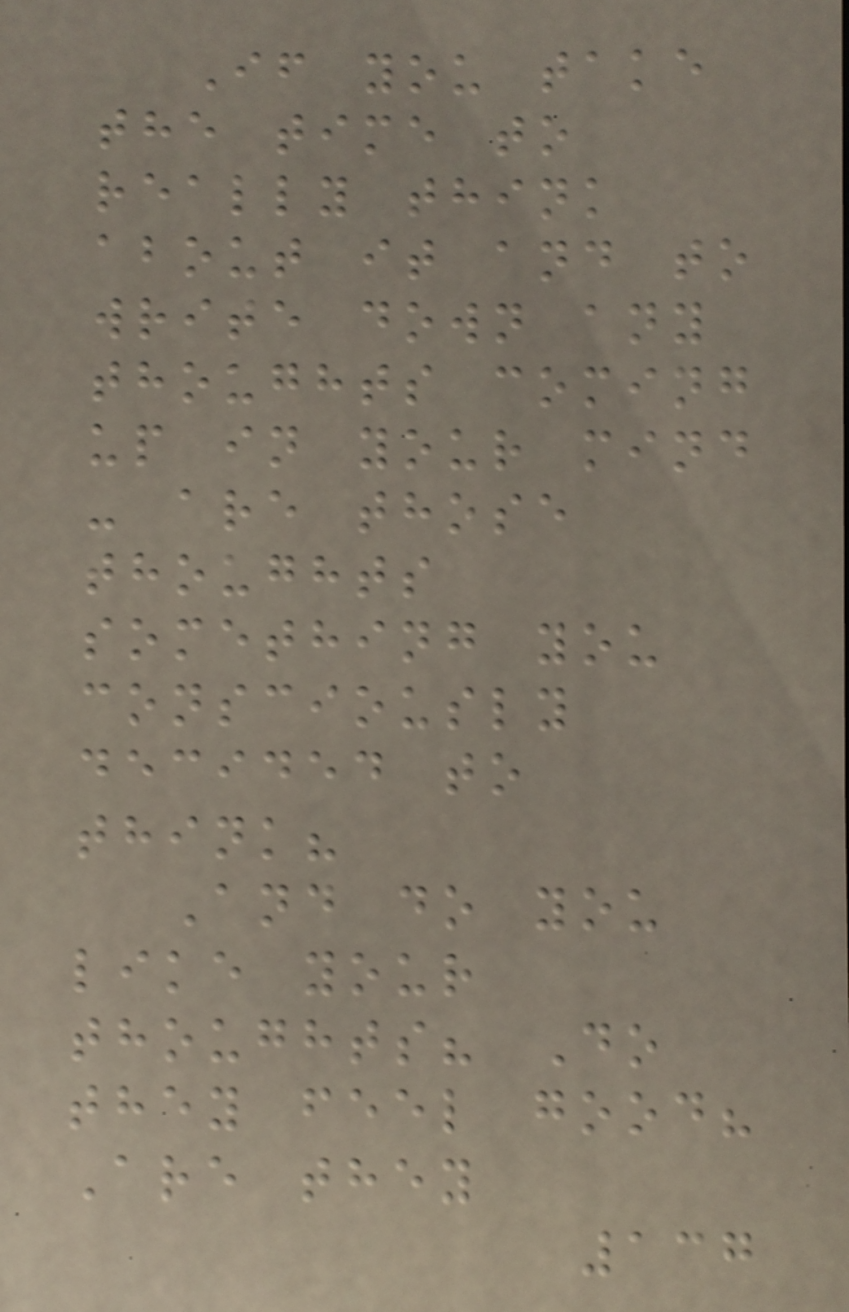If you take
the time to
really think
about it and to
write down any
thoughts coming
up in your mind
- are those
thoughts
something you
consciously
decided to
think?
And do you
like your
thoughts? Do
they feel good?
Are they
137
